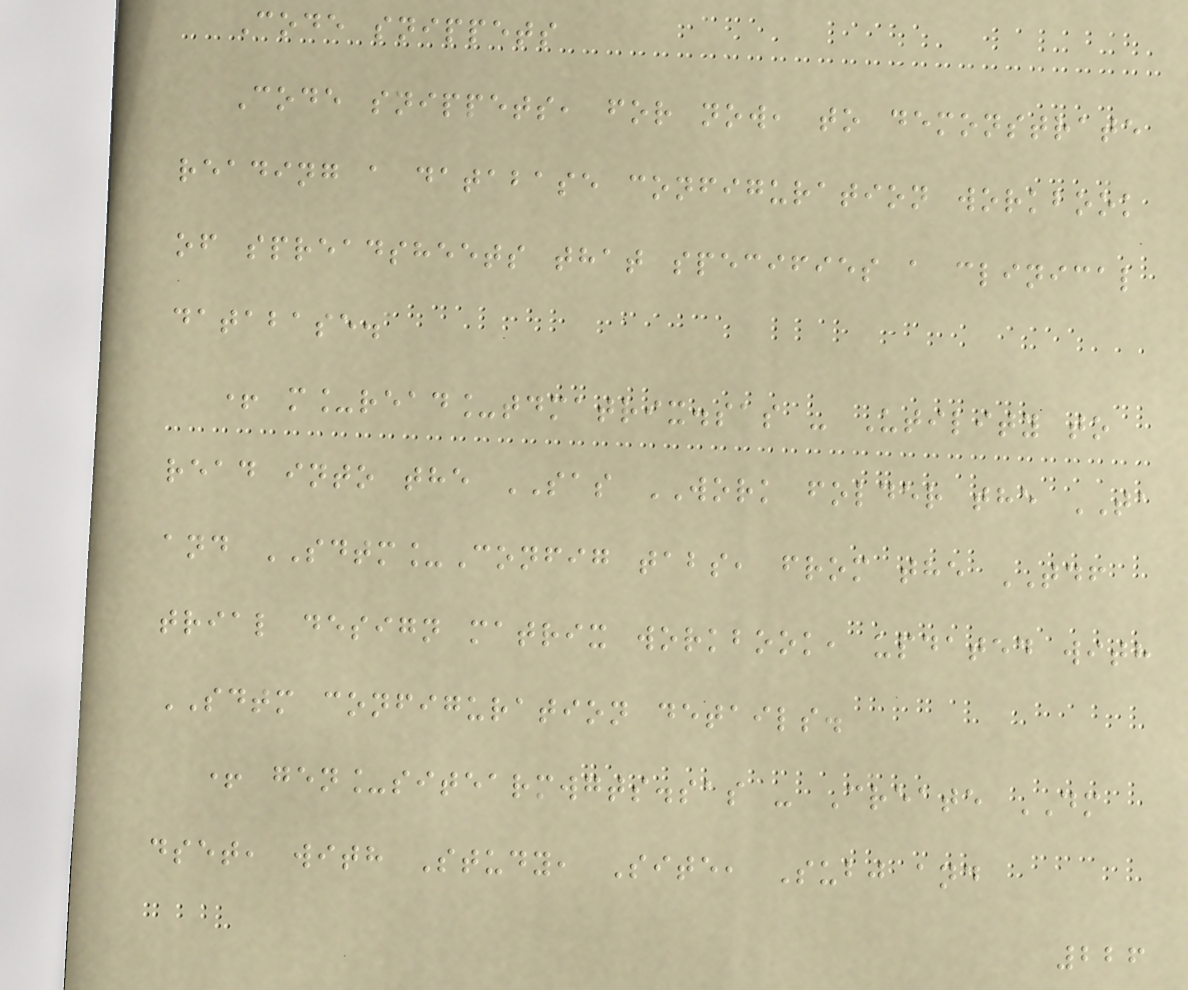Code snippets
Code snippets, for now, to demonstrate
reading a database configuration workbook
of spreadsheets that specifies a clinical
database.
+ m_read_tdmatrix.sas - Utility to
read into the SAS WORK folder the TA
and SDTM_Config tabs, from the TDF
trial design matrix workbook, updated with
SDTM configuration details.
+ gen_sitearmwgts.sas - Create DM
dset, with Study, Site, Subj and
226
